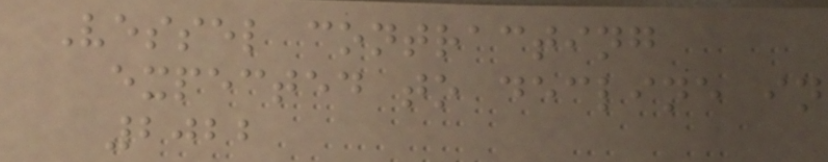Vessel contracting
expected to decline in
2022
